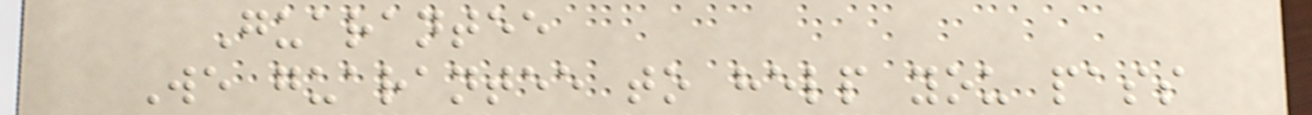Guarantee
We guarantee to help you pass
